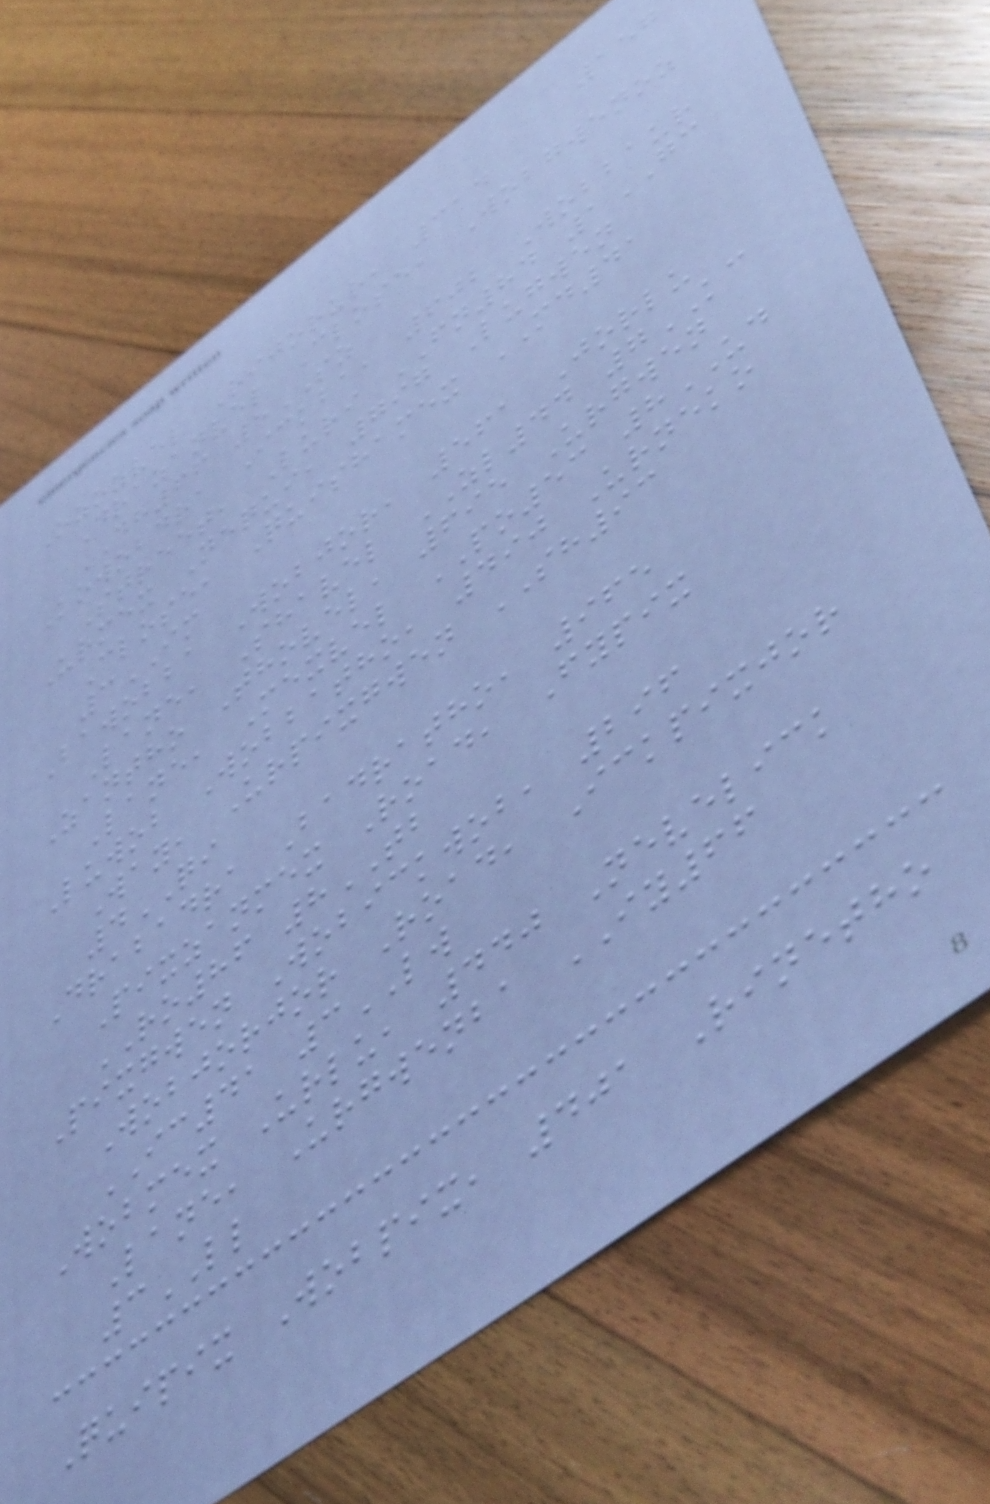157
Ozozvel Rijorur, 314
Drazanvel Close, Wobgwenoz
DH66 5SZ
Kowobdra Ickba, 602 Wobbaur
Street, Luri FN84 1GC
Urmex Nequi, 797 Lugwen
Close, Quishamex MD41
3IM
Bawobba Wobjor, 561 Jorlu
Lane, Shavel ZL44 7KC
Zantho Thovel, 695 Urgwen
Lane, Mexvel PO53 8UD
Luwob Wobbatho, 490 Urneko
Way, Urpixgwen SH93
4QI
Drabadra Badratho, 965
Pixzanmex Road, Fypix
RO86 8TB
Pixgwen Wobickwob, 296
Wobjorjor Road, Ickpixjor
IC41 3LW
Wobmex Urlu, 440 Nevelick
Lane, Urgwenba IY66
3LL
Quipix Wobpix, 401 Rinetho
